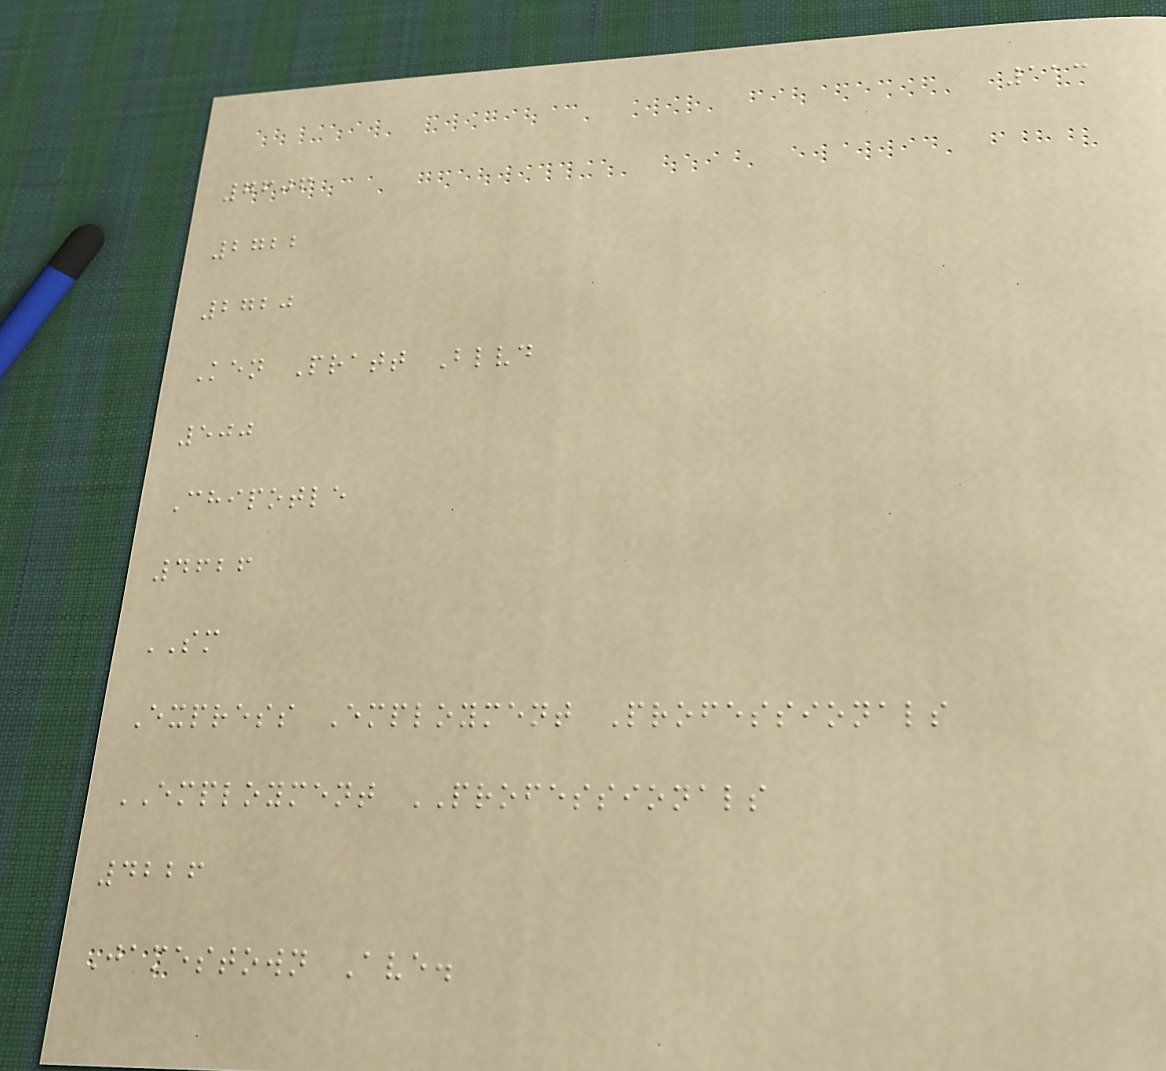113
7606
2722
2720
Ken Pratt Blvd
500
Chipotle
4626
SM
Express Employment Professionals
EMPLOYMENT PROFESSIONALS
4226
Jamestown Ave.
